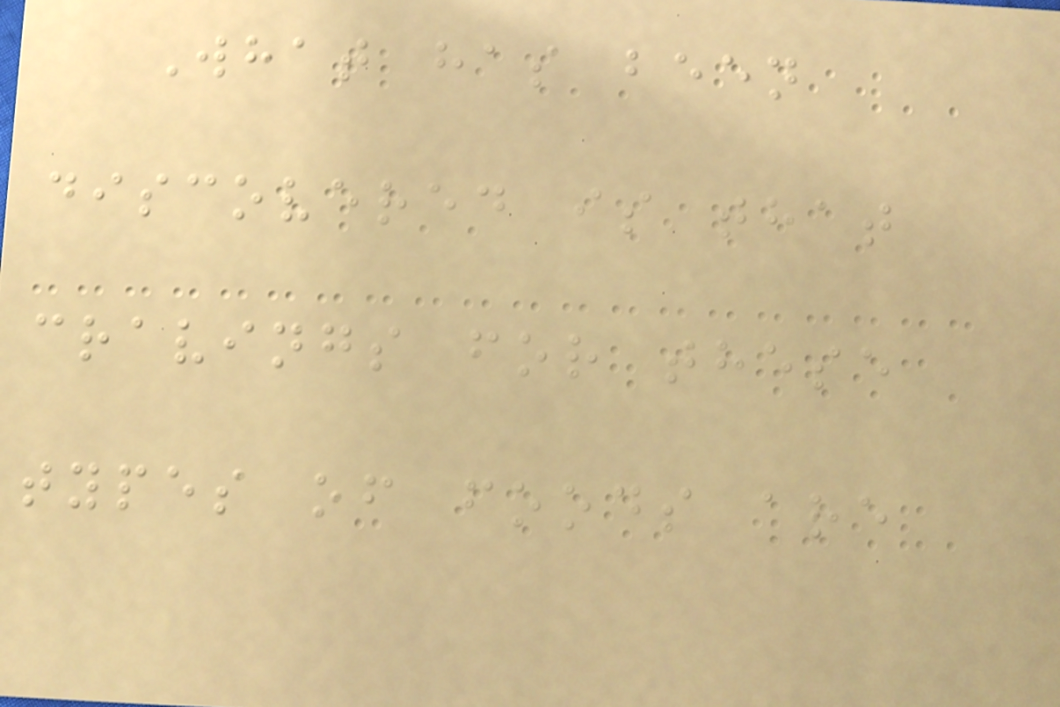What has been
discovered is that
cravings for these
types of foods are
